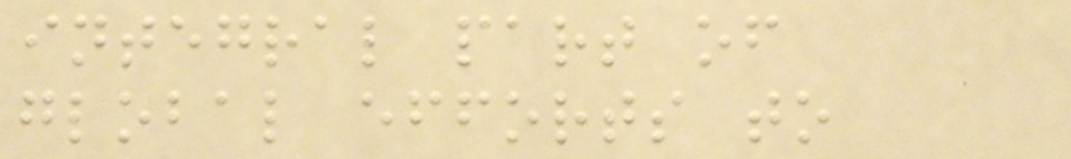integral part of
global efforts to
